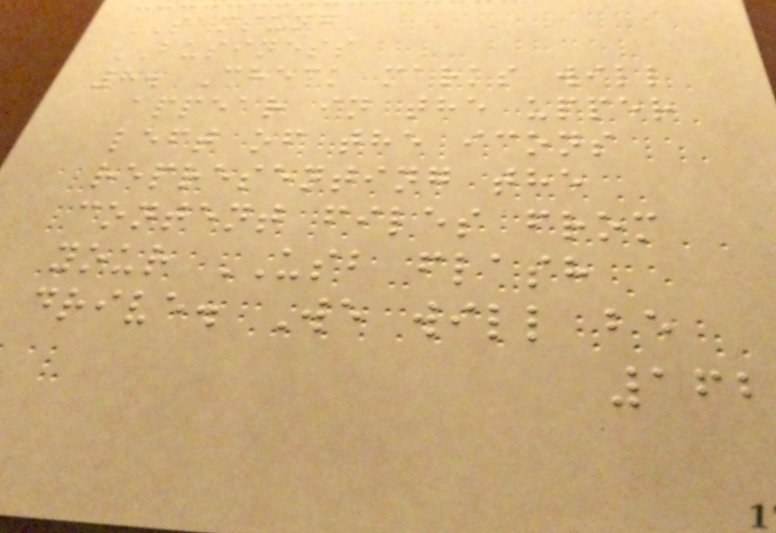SAMSUNG
BUSINESS
8. Check marks will
appear in the upper
left of the icons
representing the
content files from
your USB flash
drive. We will be
162
